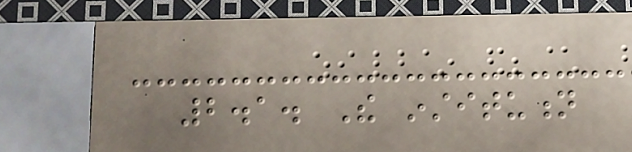2.1. The institution
